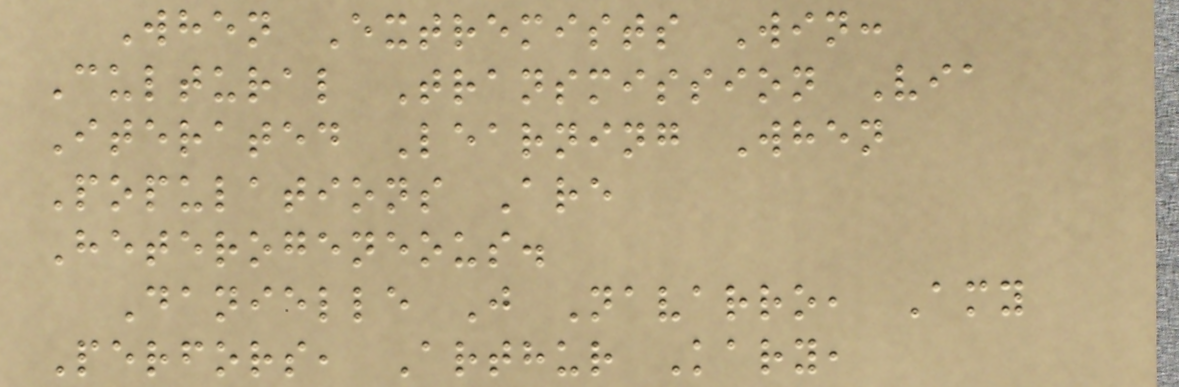When Extremists Win:
Cultural Transmission Via
Iterated Learning When
Populations Are
Heterogeneous.
Danielle J Navarro, Amy
Perfors, Arthur Kary,
